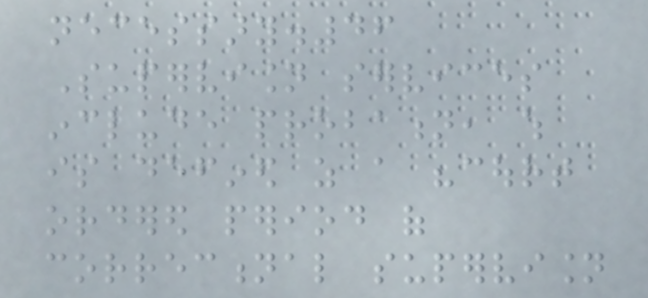necessary.46
Supervision services
include probation, which
is defined as a "court
ordered period of
correctional supervision
